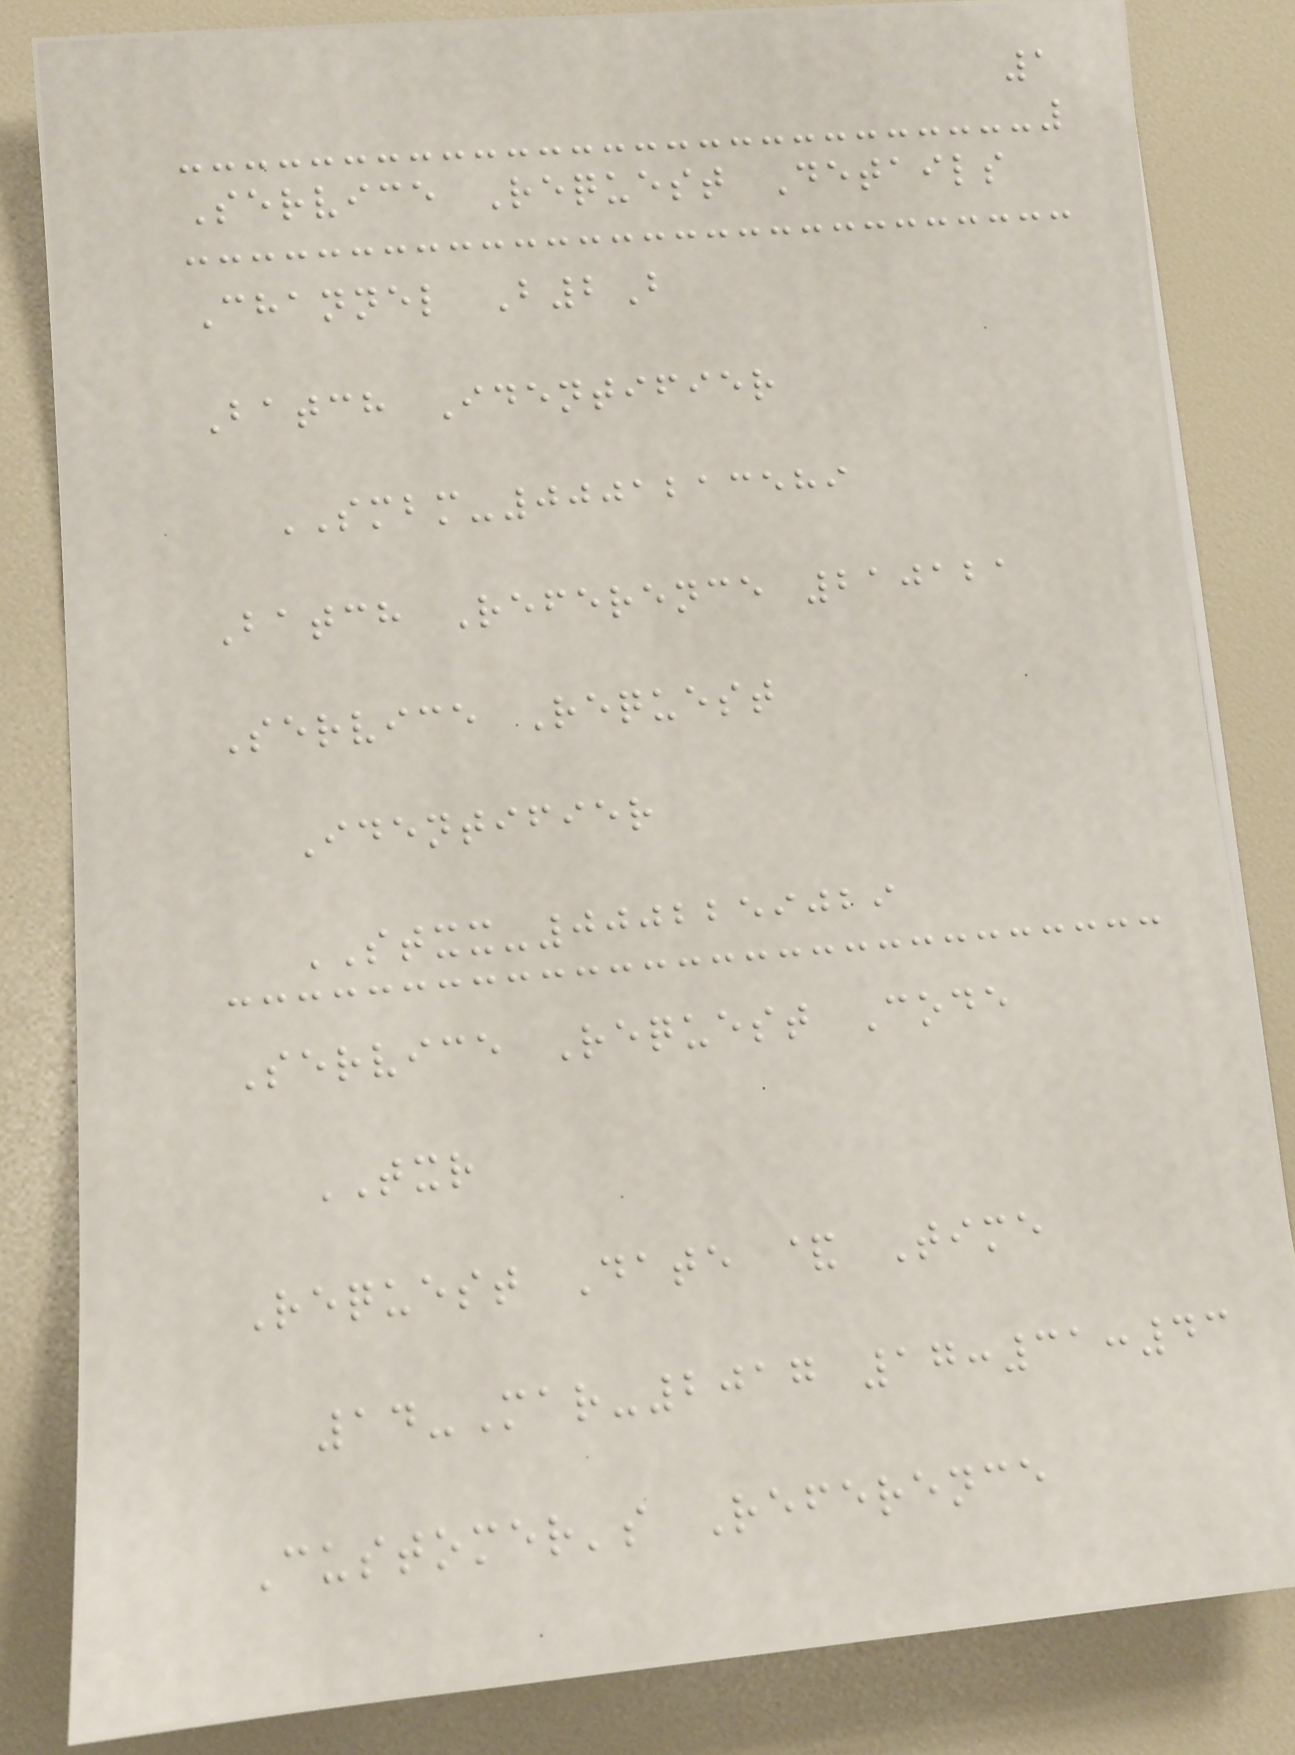1
Service Request Details
Channel B2B
Batch Identifier
SMBM-0001213589
Batch Reference 210121
Service Request
Identifier
STXX-0002259029
Service Request Code
TXR
Request Date & Time
14-Mar-2017 17:31:43
Customer's Reference
